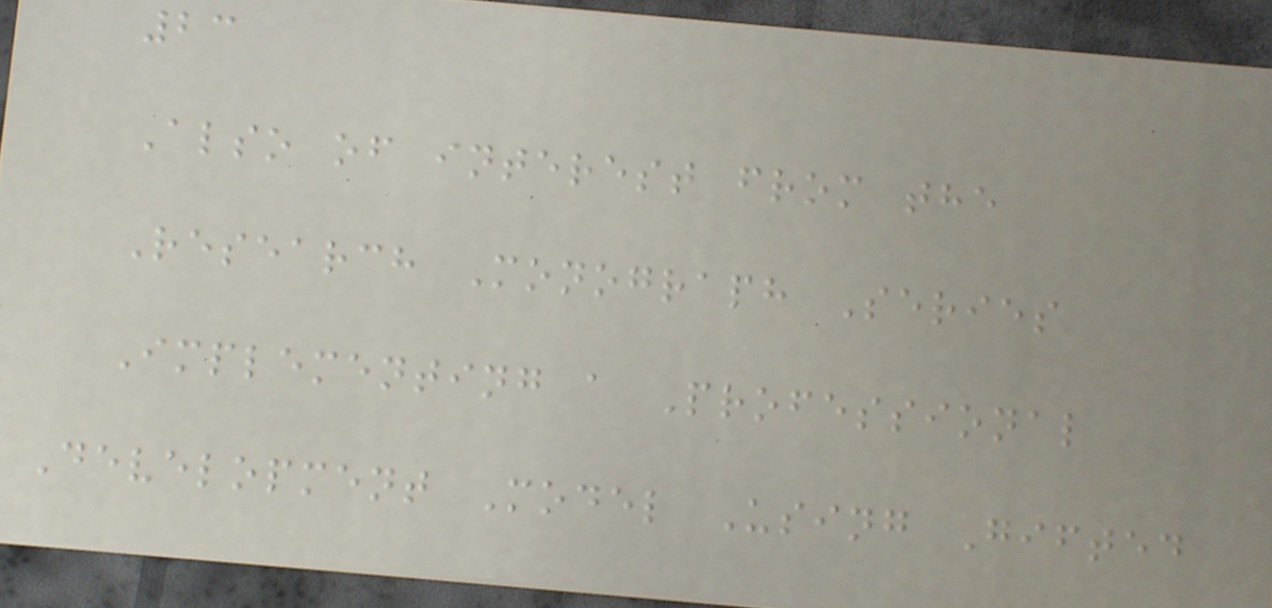23
Also of interest from the
Research Monograph Series
Implementing a Professional
Development Model Using Gifted
